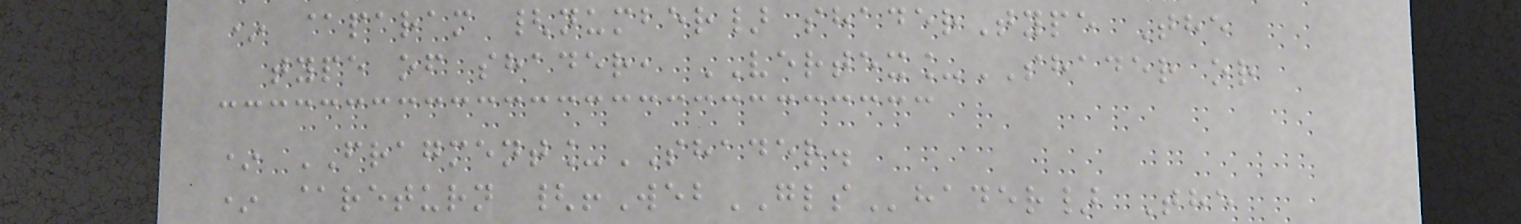* @param {number} shaderType The
type of shader, VERTEX_SHADER or
* FRAGMENT_SHADER.
* @return {!WebGLShader} The
